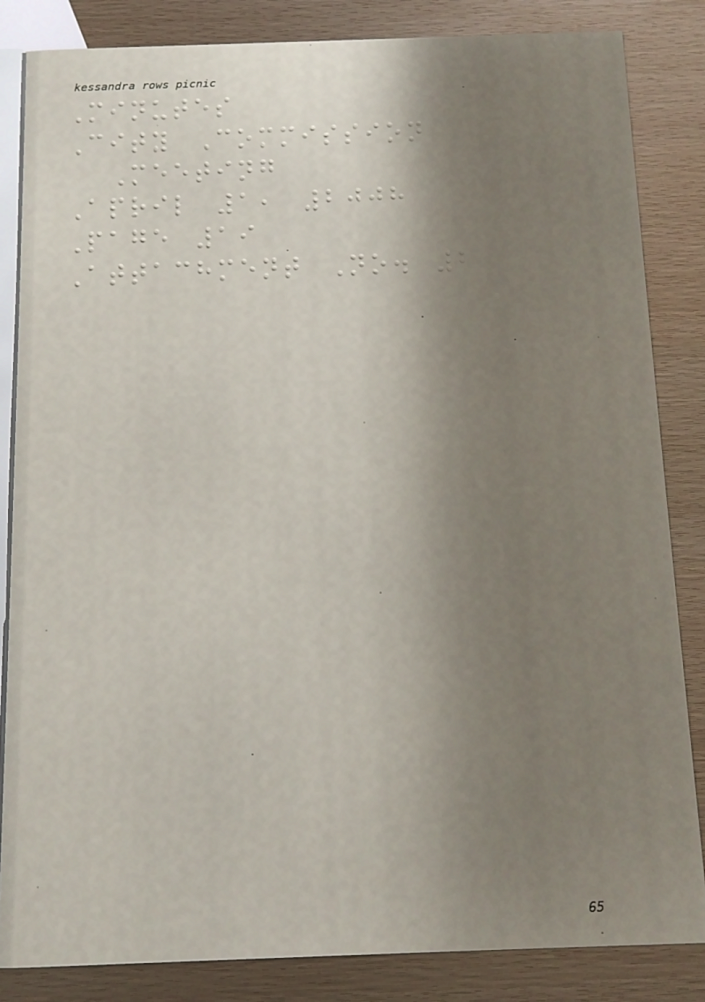Minutes
City Commission
Meeting
April 1, 2008
Page 19
Attachment No. 2
